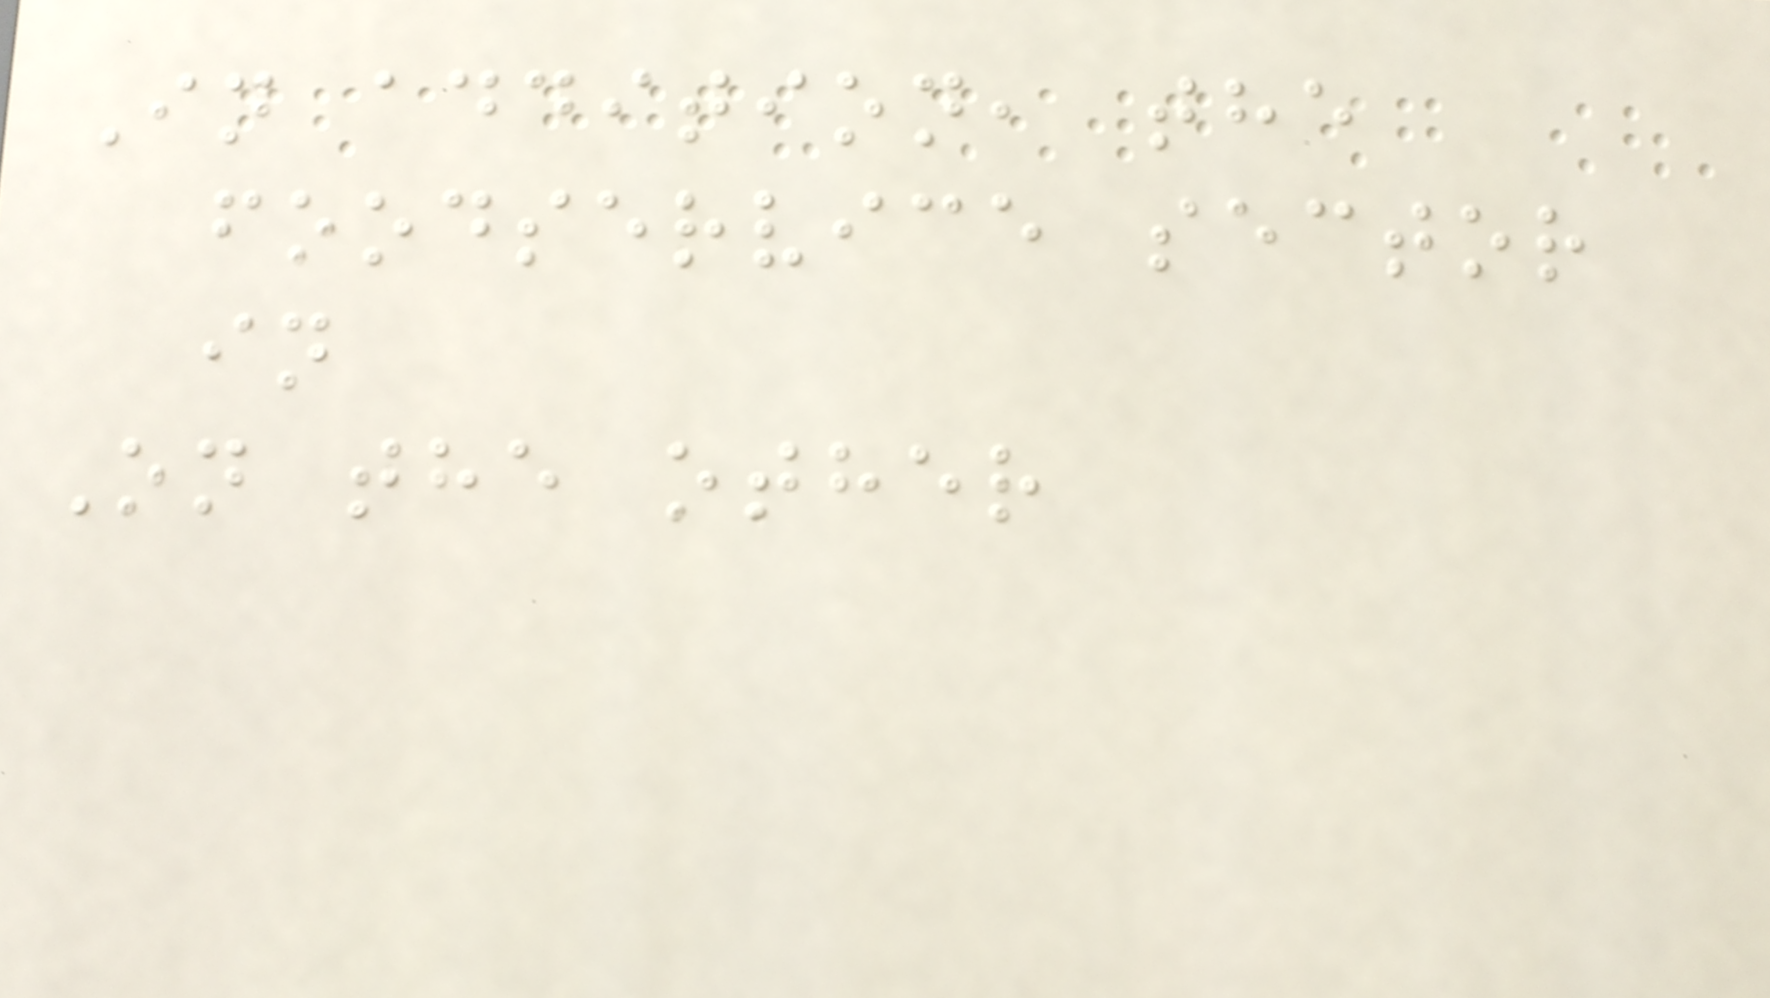In addition, the
foodservice sector
in
On the other
